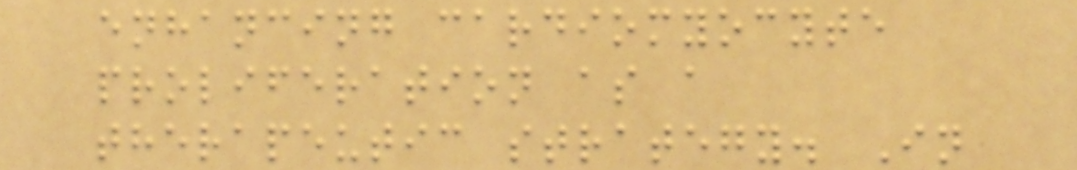enhancing cardiomyocyte
proliferation as a
therapeutic strategy. In
